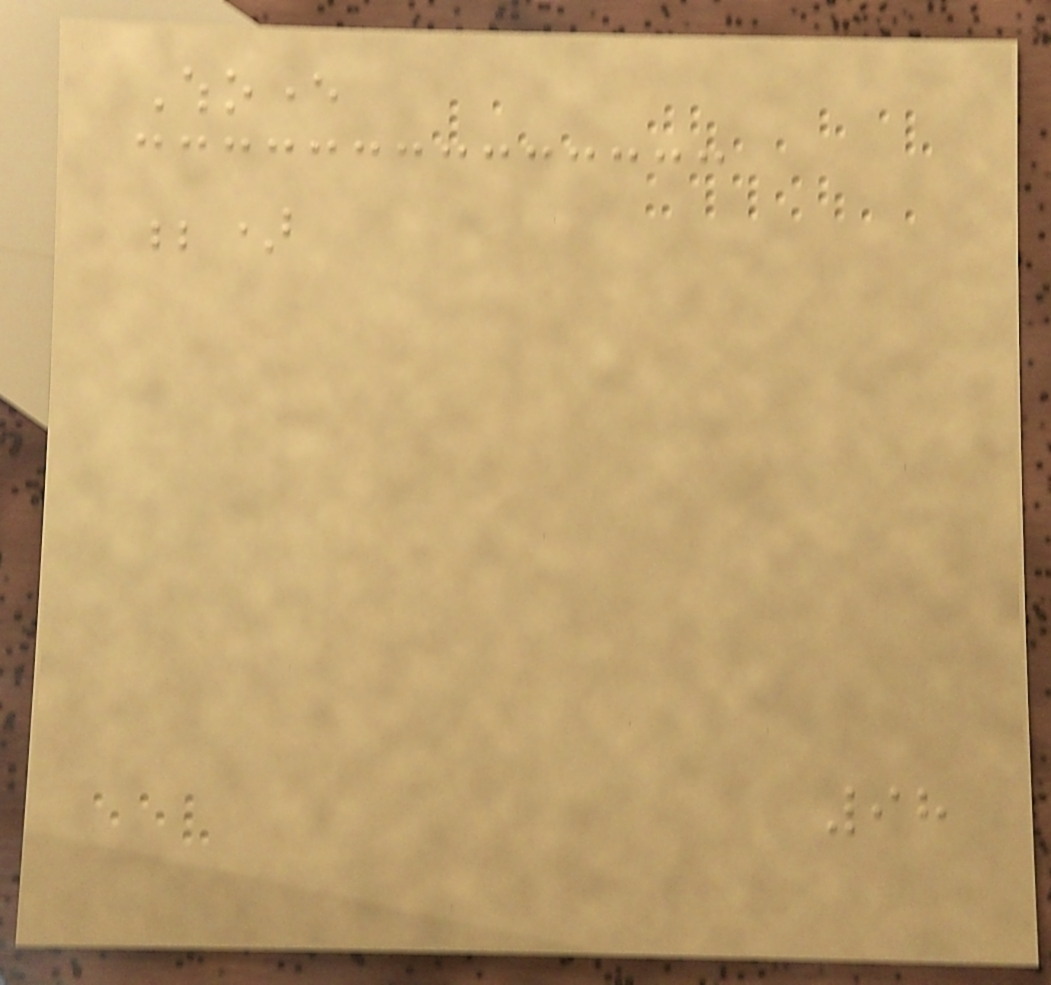Whoever
;)
98
